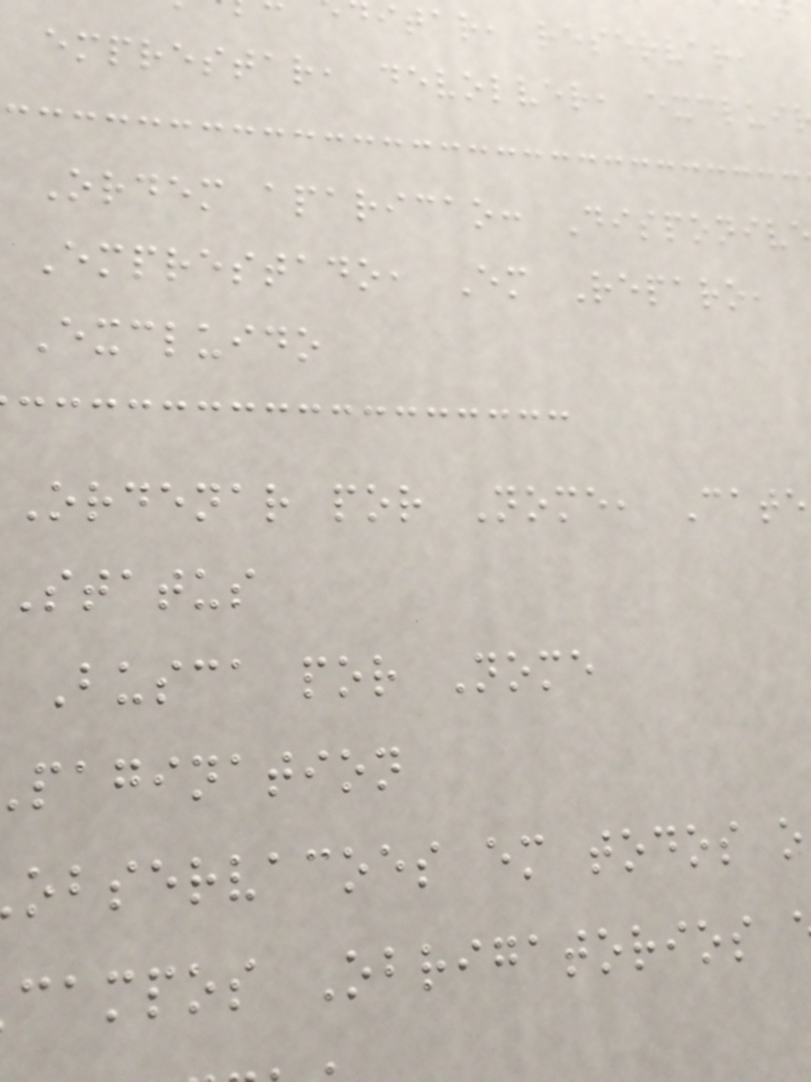itar, reservar,
emprestar, devolver, exclui
Ordem aparicao: Disponiv
Emprestado, Em Reparo,
Excluido
Ordenar por Nome, Cate
Status
Busca por Nome
pagination
observacoes em todos o
campos Obrigatorios
